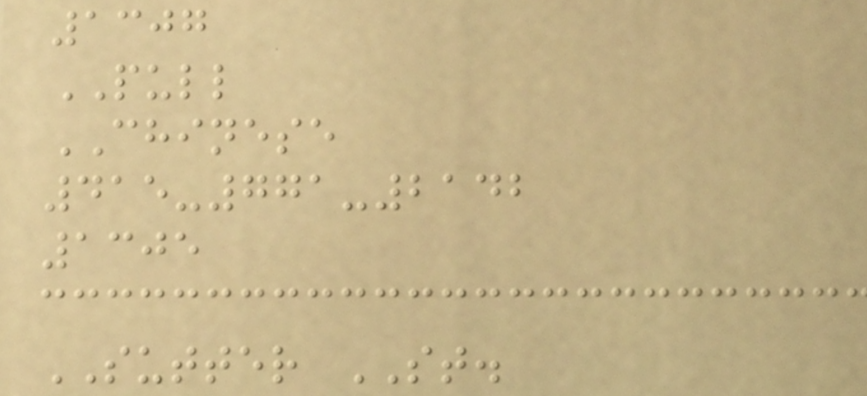1307
PULL
CHINESE
415-771-2142
1305
SUTTER ST.
